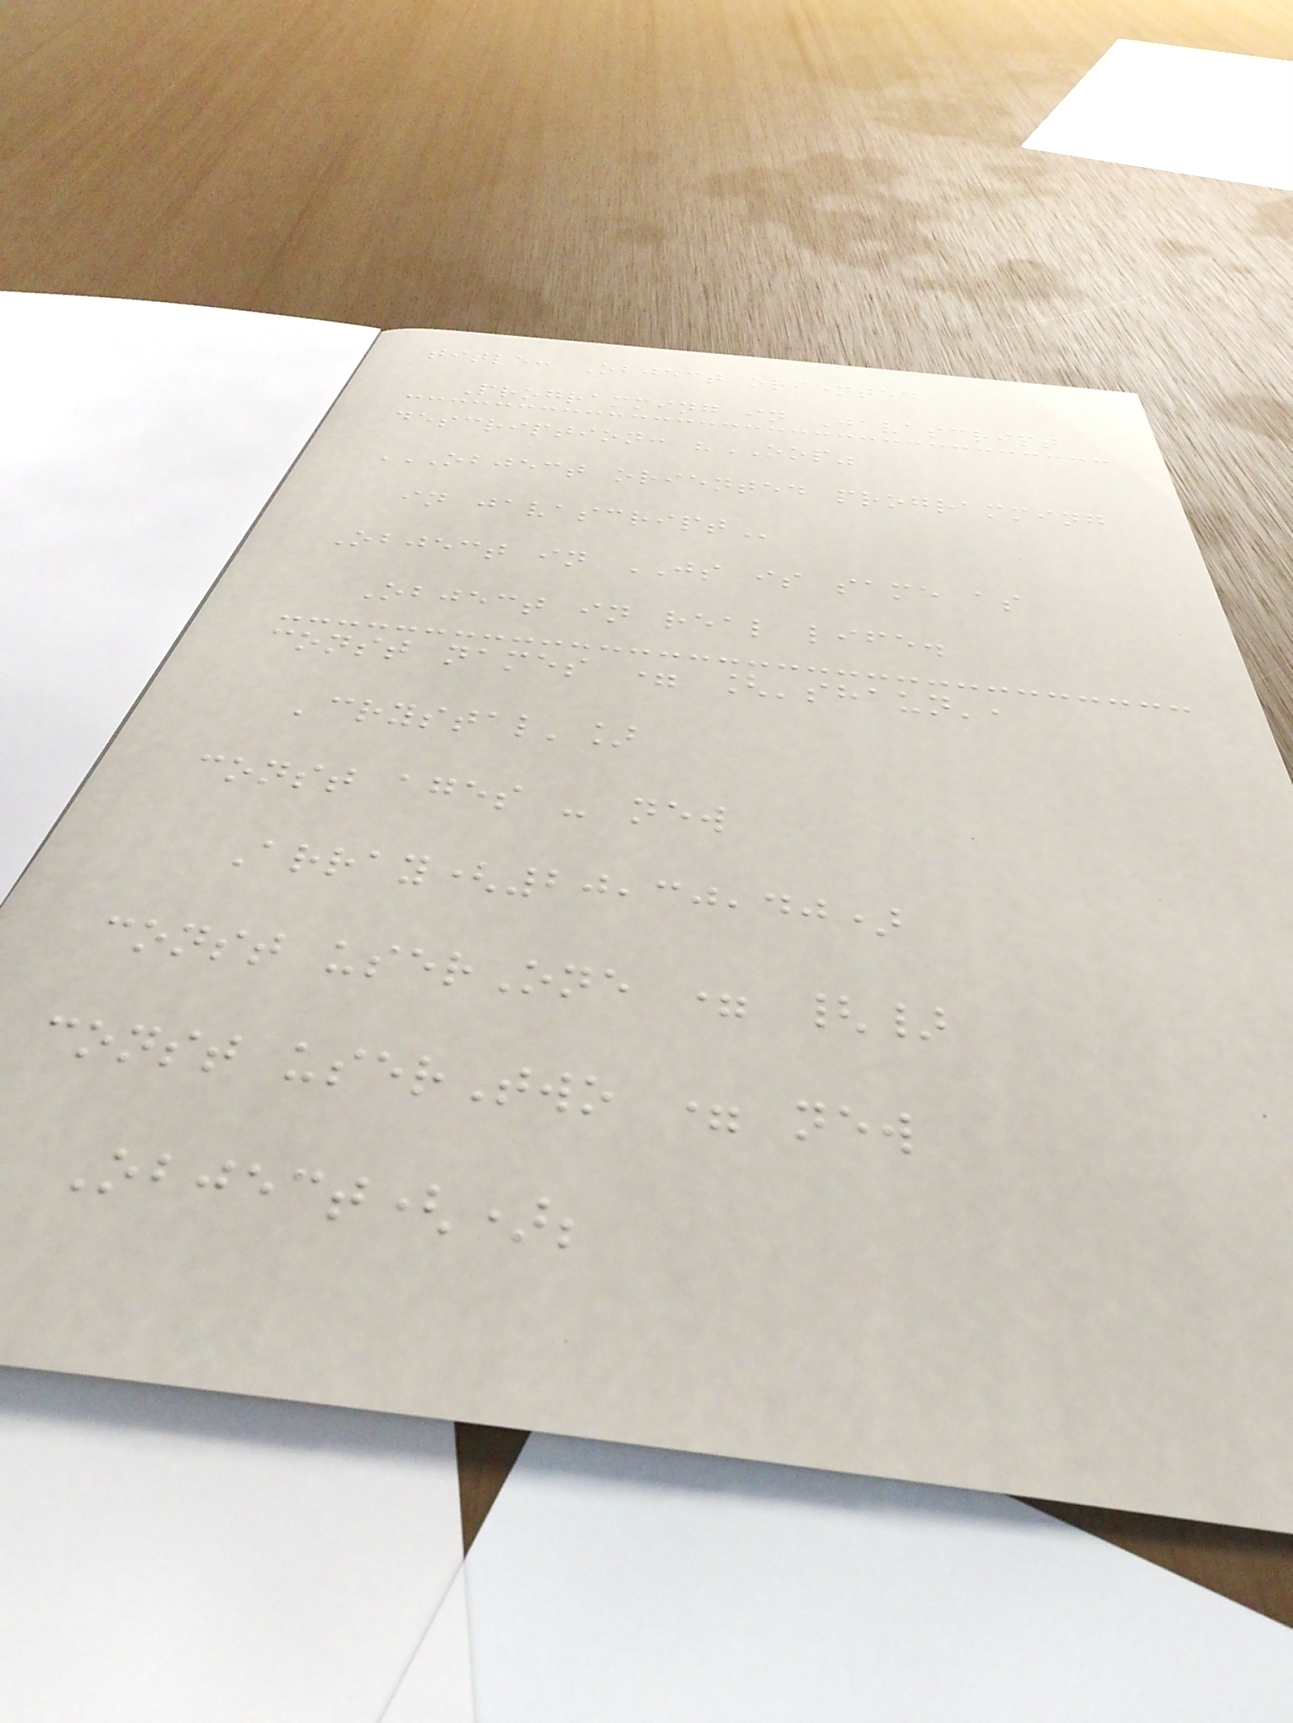title: Object oriented
Programming in Javascript
description: "OOP"
OBJECT ORIENTED PROGRAMMING
IN JAVASCRIPT
Object in JS is same as
Object in real life.
const names = ['shaun',
'crystal']
const ages - new
Array(20,30,40)
const userOne = {}
const userTwo = new
Object();
